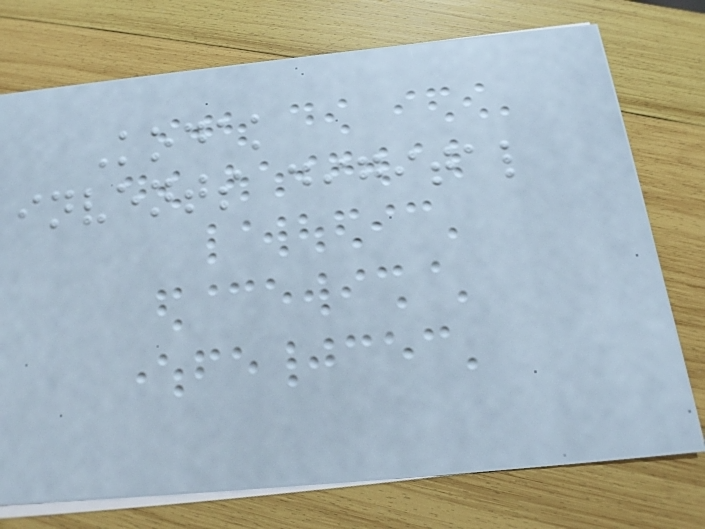Kodak
invents digital
